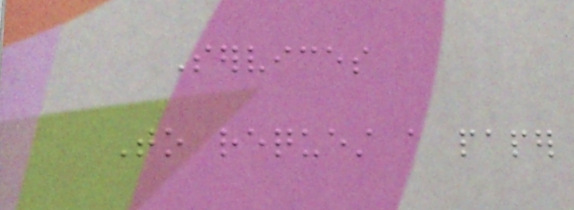Services
To request a paper
